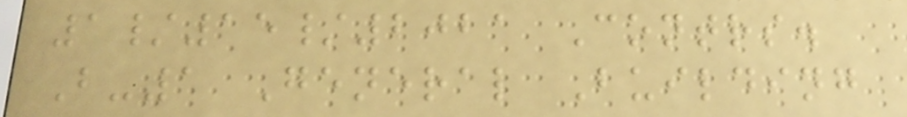1/15/2021 Contrs.
B-1 General Building
